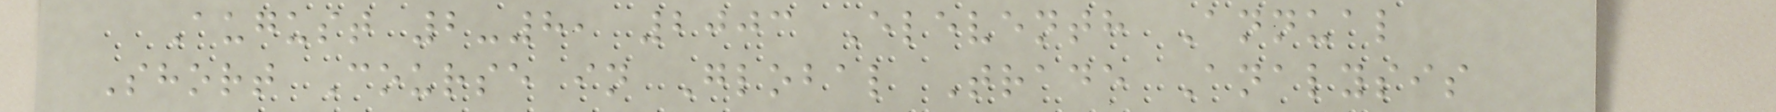August 2-8, 2003 Eleventh Annual
Short Course in Global Trade Analysis
